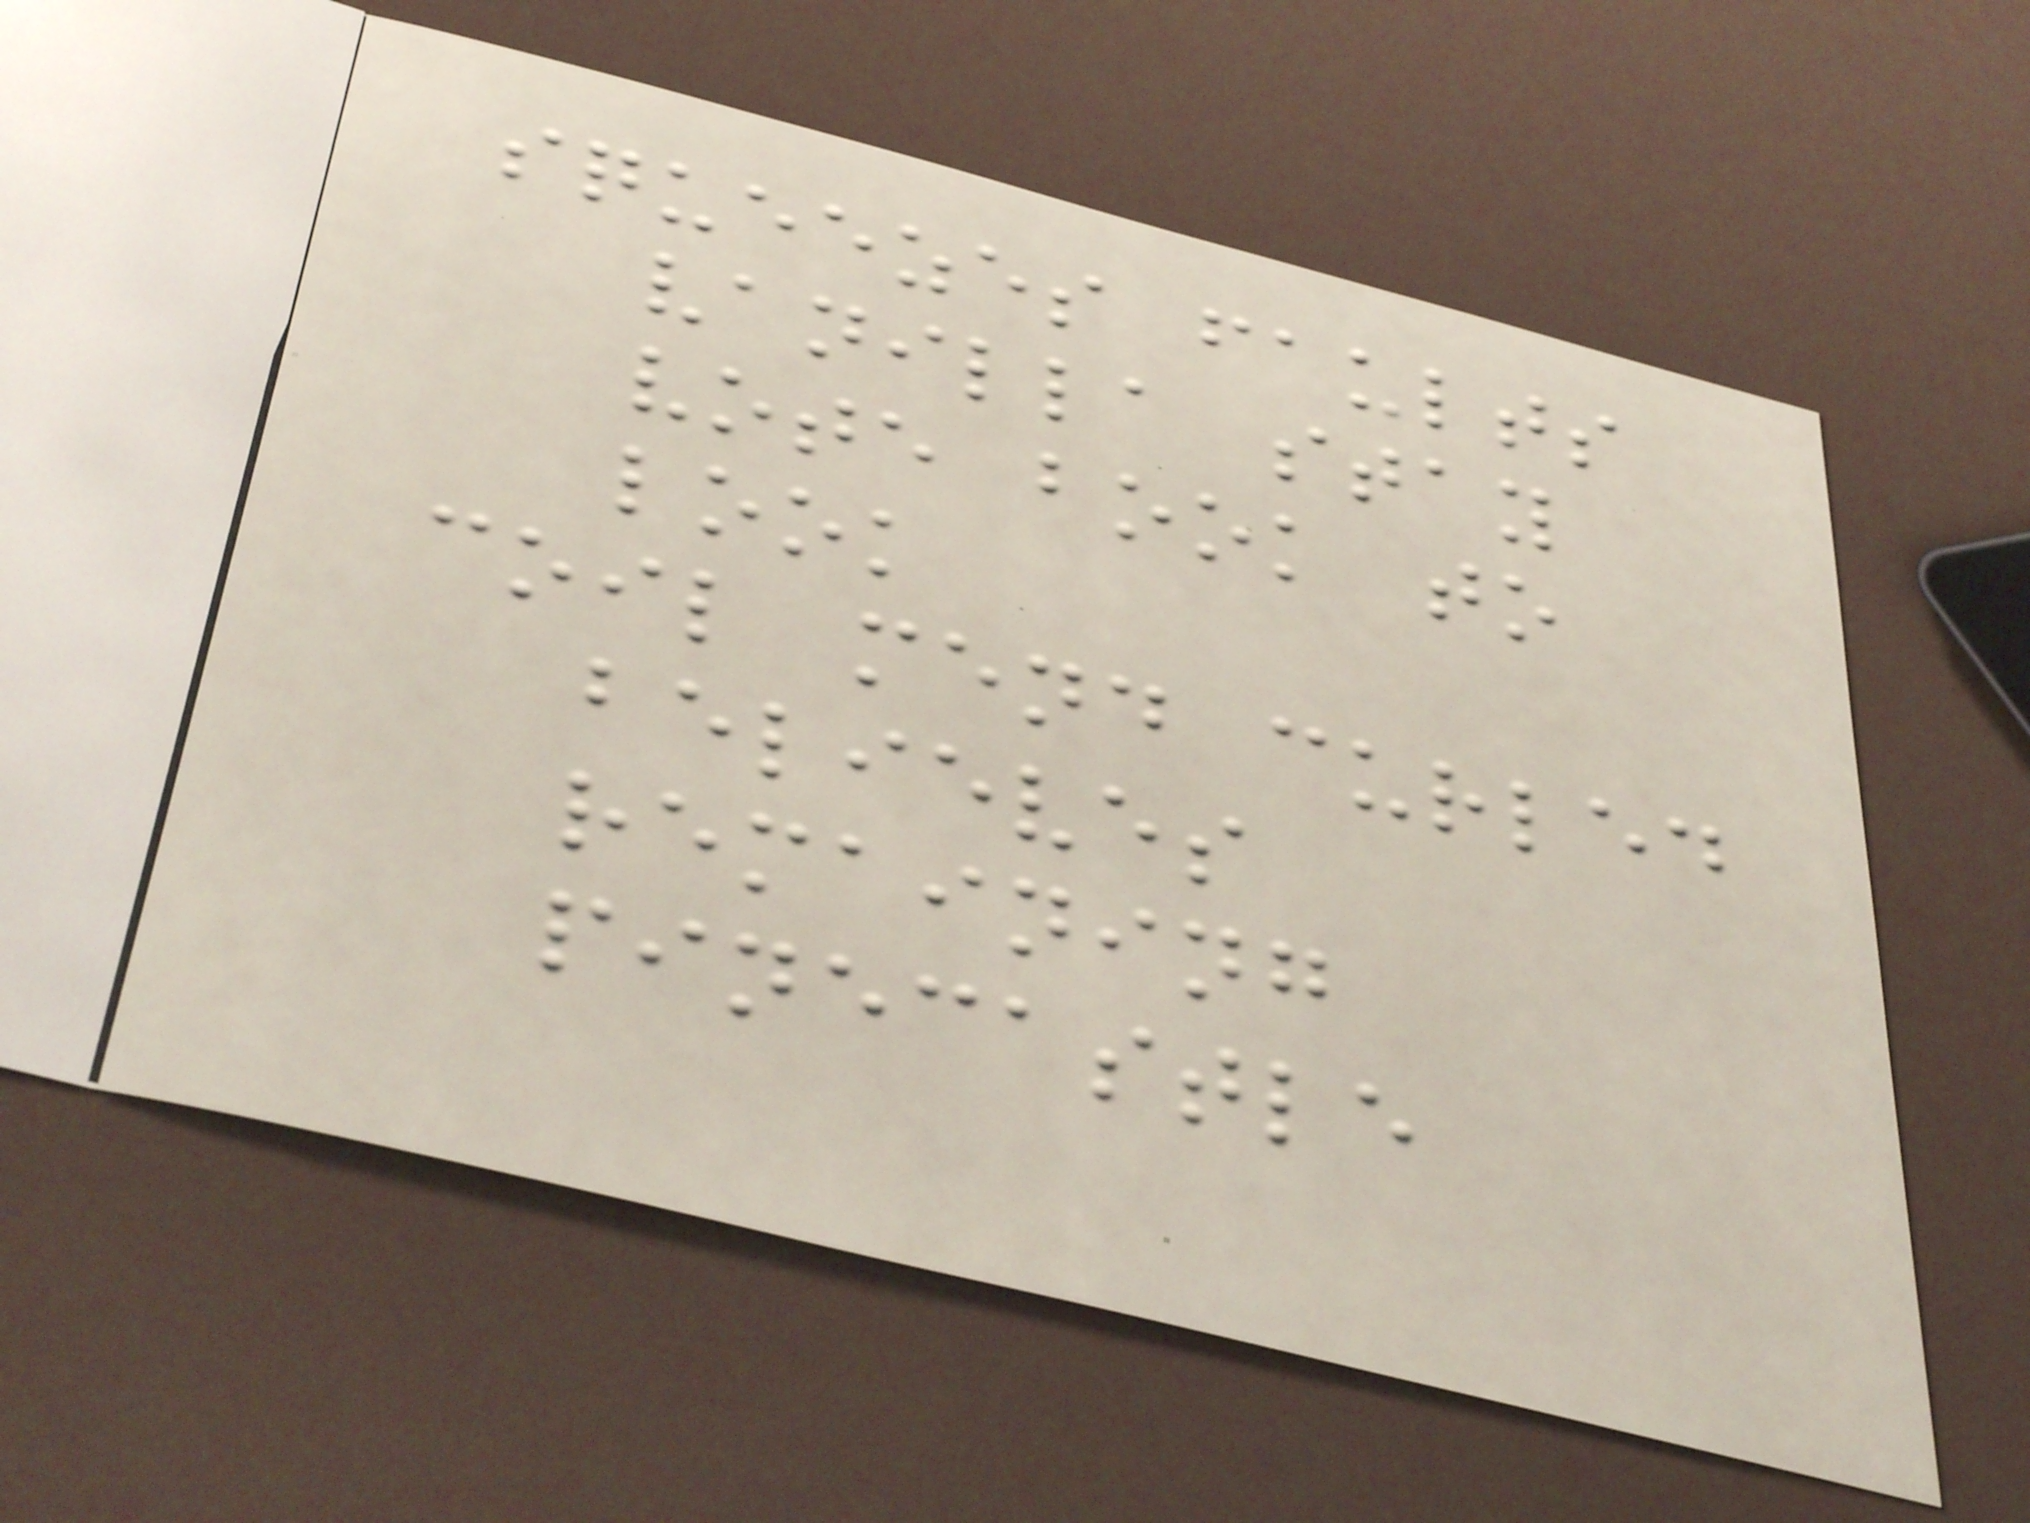squeezes faults
vanilla stay
vote book to
look
coil mend curled
believes
remaining
pinecastle
